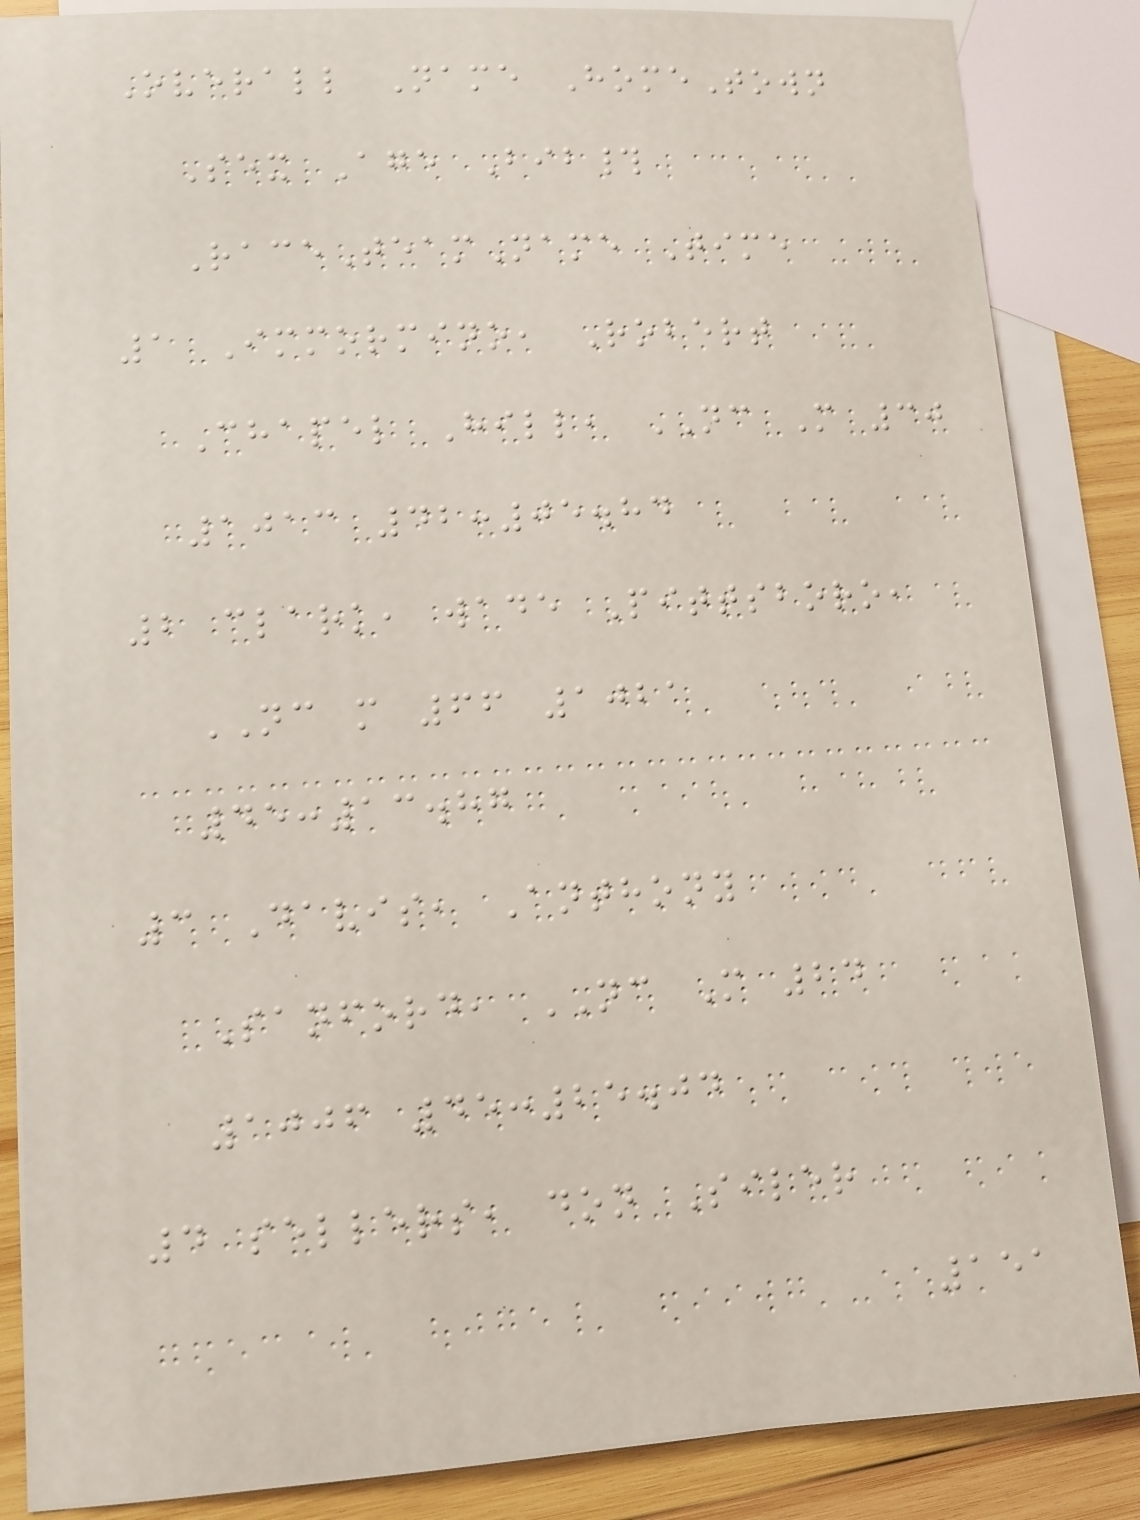Overall Name HomeTown
Sex Age Bib#
RaceTeamName Time
1 Immormino, Robert
Chapel Hill, NC M 30
1013 42:05.84
2 clark, wade Pittsboro,
NC m 66 1021
45:13.87
3 Davis, Anthony
Sanford, NC M 24
1006 45:25.04
4 sellers, don Siler
151
